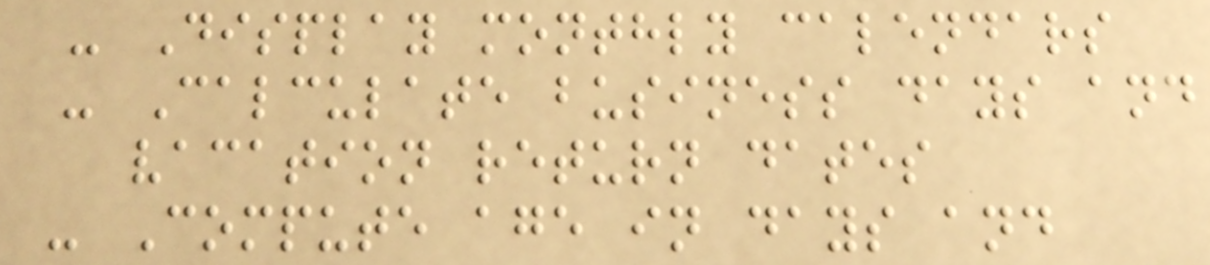- Display monthly calendars
- Calculate business days and
vacation return dates
- Compute age in days and
